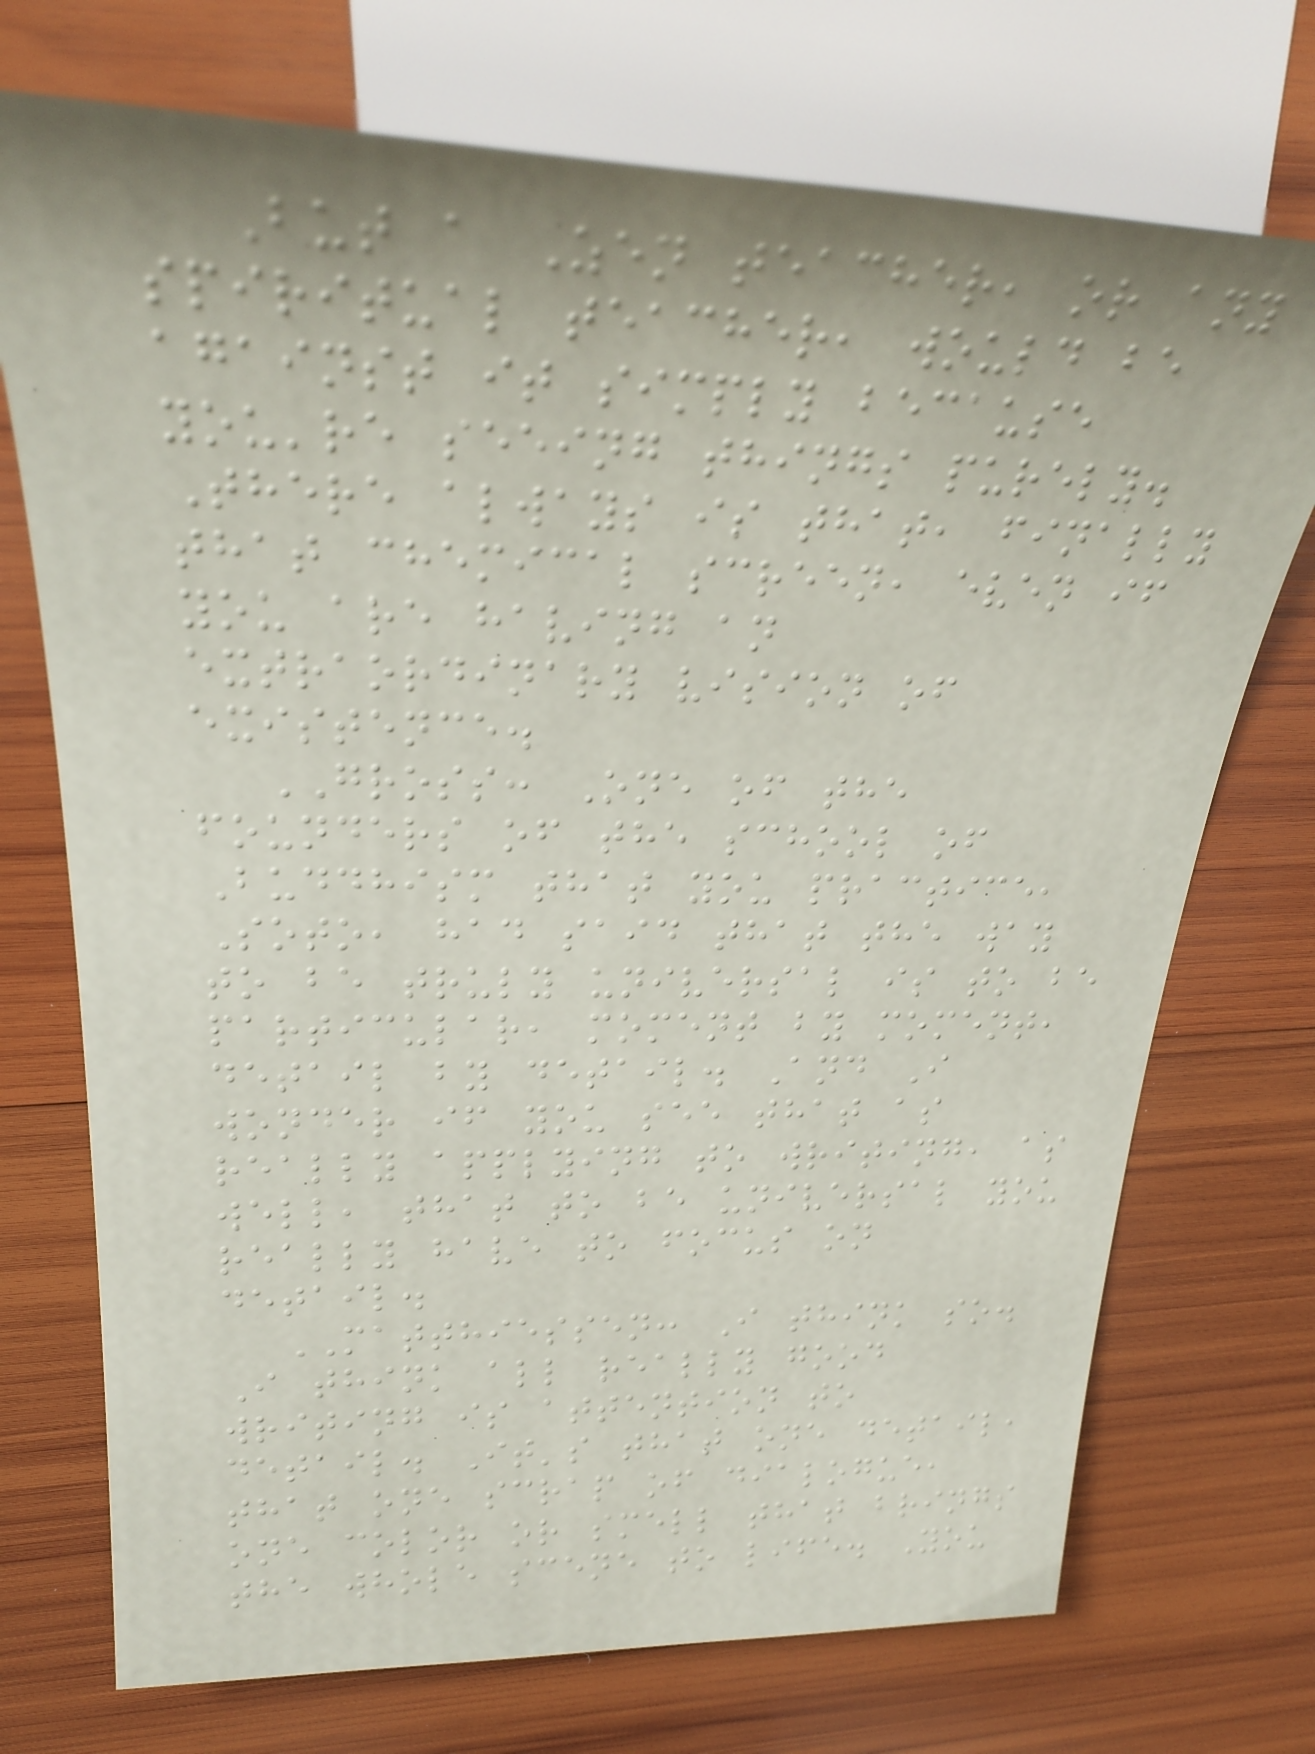But a Zen teacher, or any
spiritual teacher, would be
against it simply because
you're seeing things purely.
There always is that, finally
that chemical screen, even if
you are having an
extraordinary vision of
existence.
GROSS: One of the
founders of the school of
Buddhism that you practice,
Soto, had said that the way
to be truly universal is to be
particular, moment by moment,
detail by detail. And I
wonder if you see that as
really applying to writing, as
well, that to be universal you
really have to focus on
detail.
MATTHIESSEN: I think so.
I think all really good
writing is attention to
detail. It's that one detail,
that one scrap of dialogue,
one color or smell that brings
the whole scene to life. You
